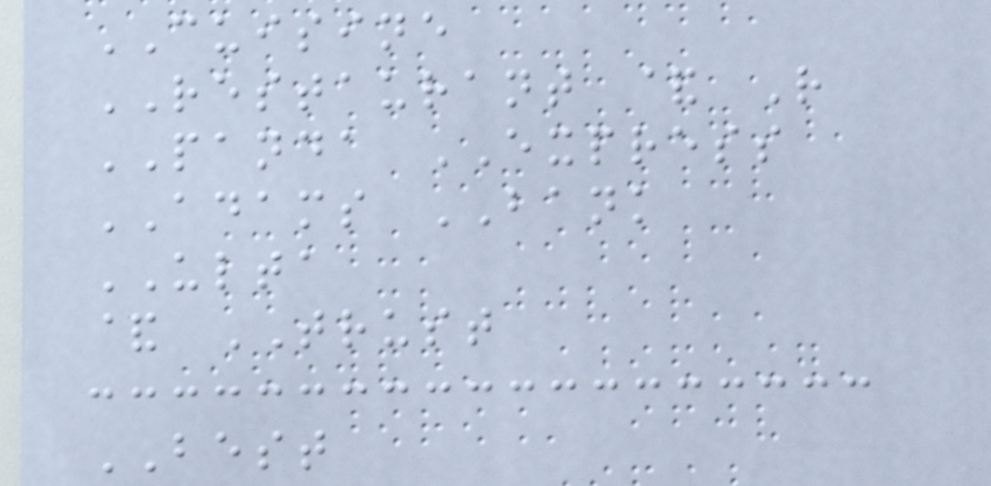CUISINE
RESTAURANT & R
PANDA EXPRESS
ADAMS BANK
ULTA
& TRUST
BEST
